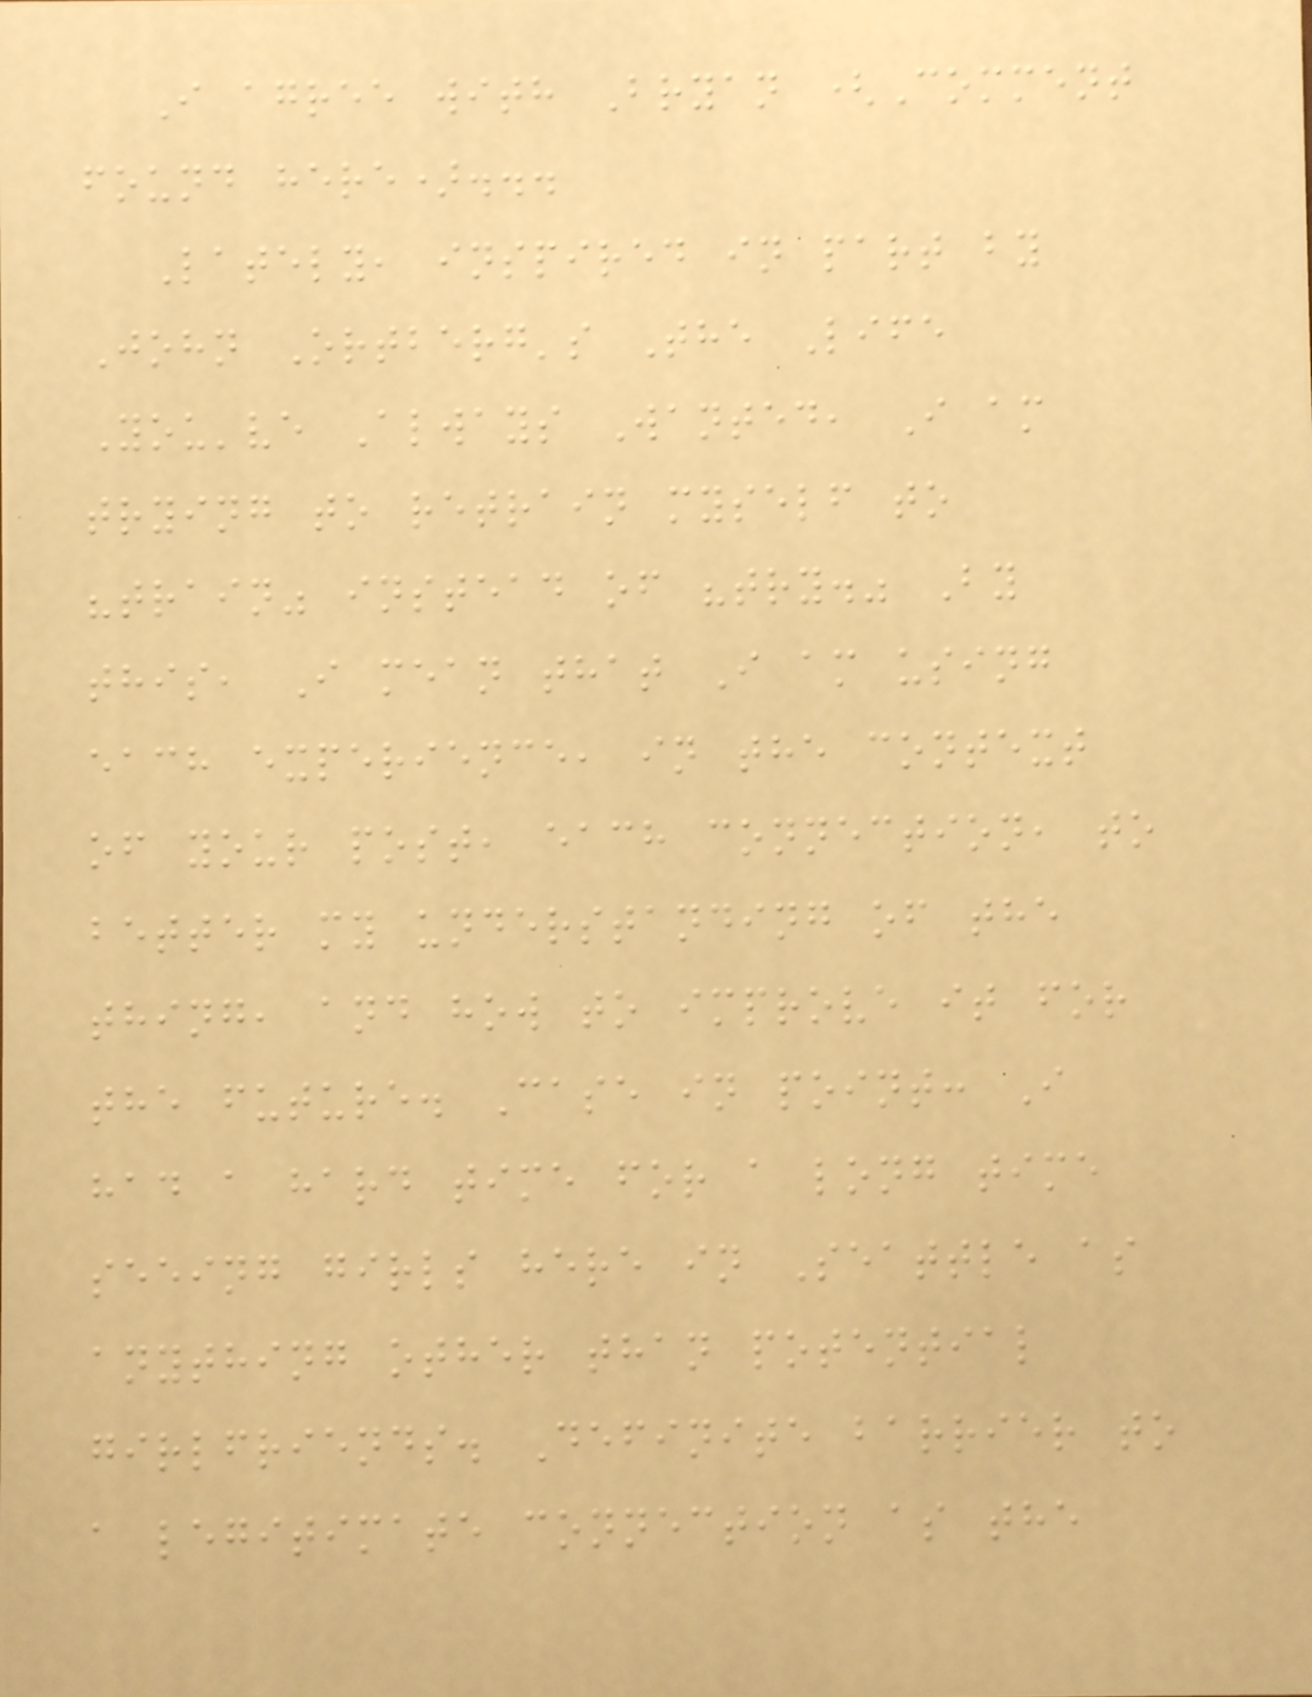I agree with Bryan (Comment
found here)...
Lately, inspired in part by
John Ortberg's The Life
You've Always Wanted, I am
trying to retrain myself to
"train" instead of "try." By
this, I mean that I am using
each experience, in the context
of your post, each connection, to
better my understanding of the
thing, and how to improve it for
the future. Case in point: I
had a hard time for a long time
seeing girls here in Seattle as
anything other than potential
girlfriends. Definite barrier to
a legitimate connection as the
